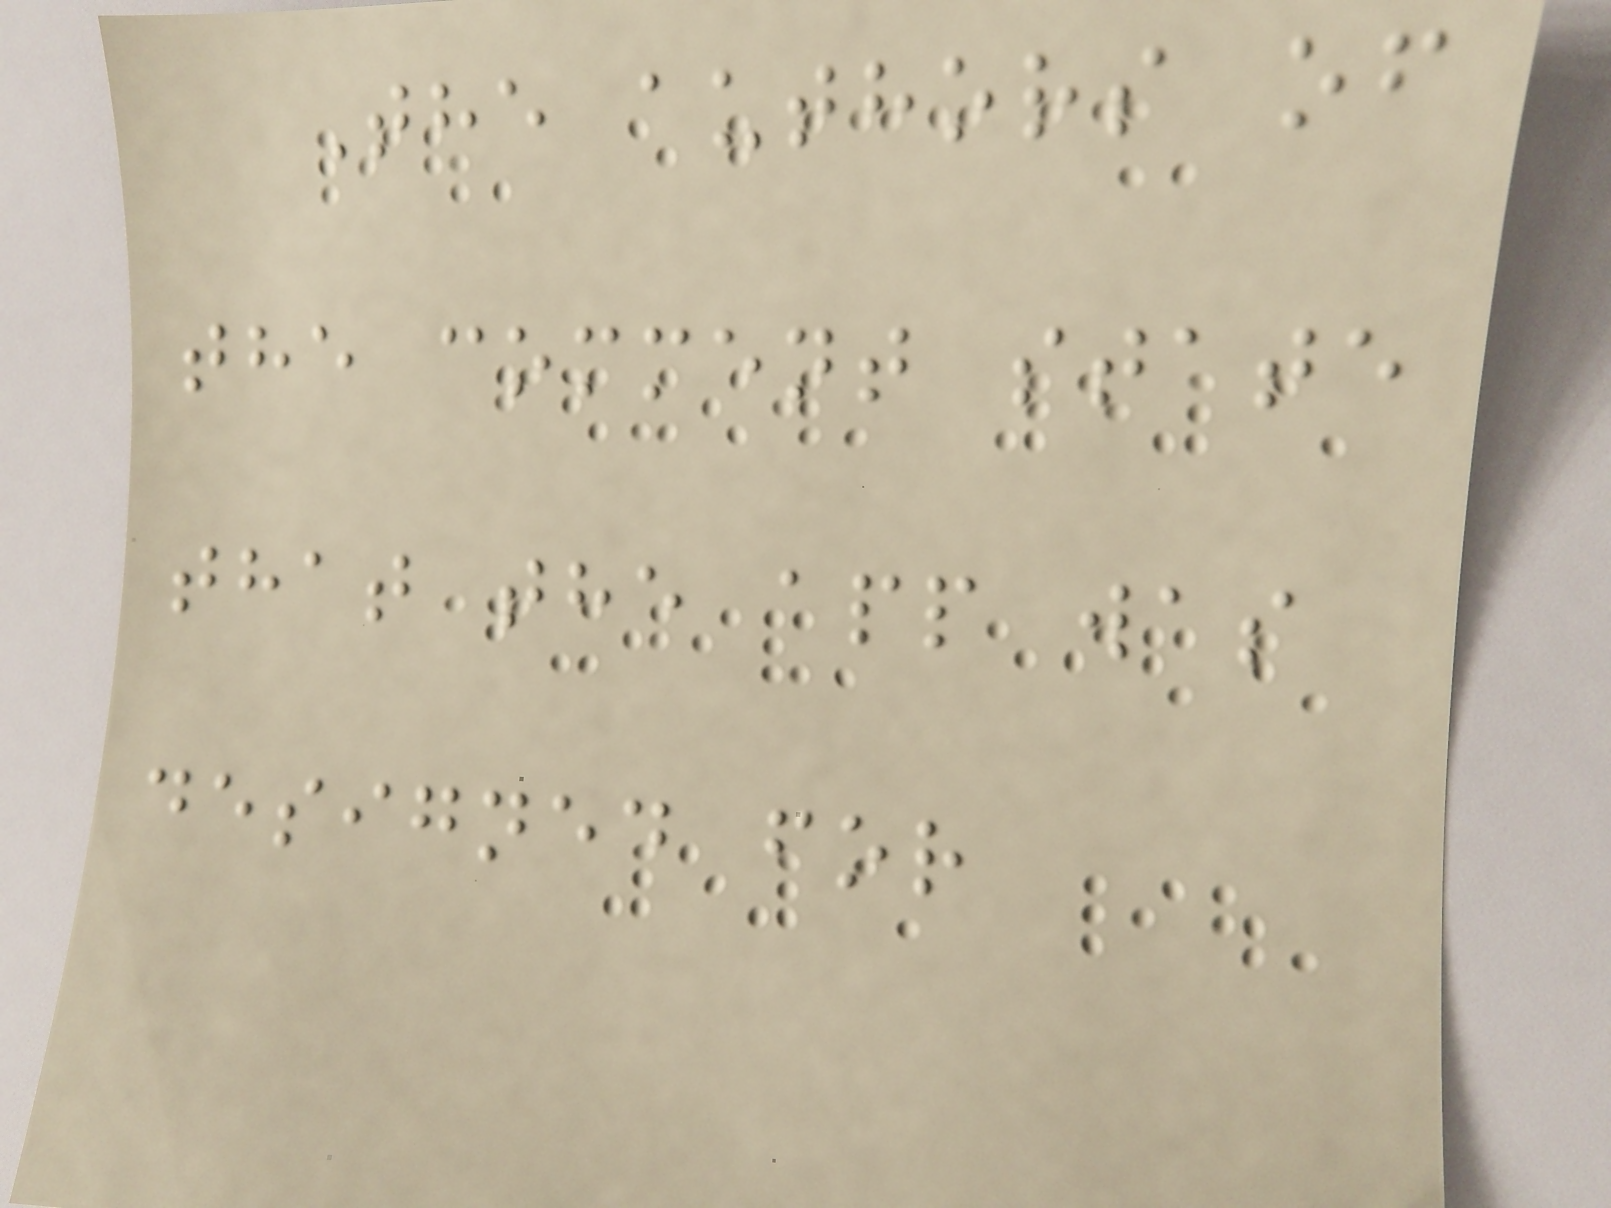The authors of
the comment state
that the app was
designed for
